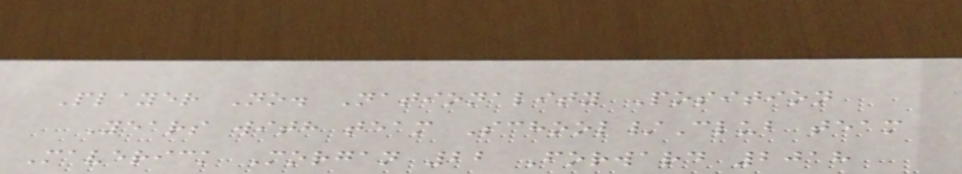Player No. Nationality Position
Years with team School/Club team
Maverick Morgan 22 Forward 2018
